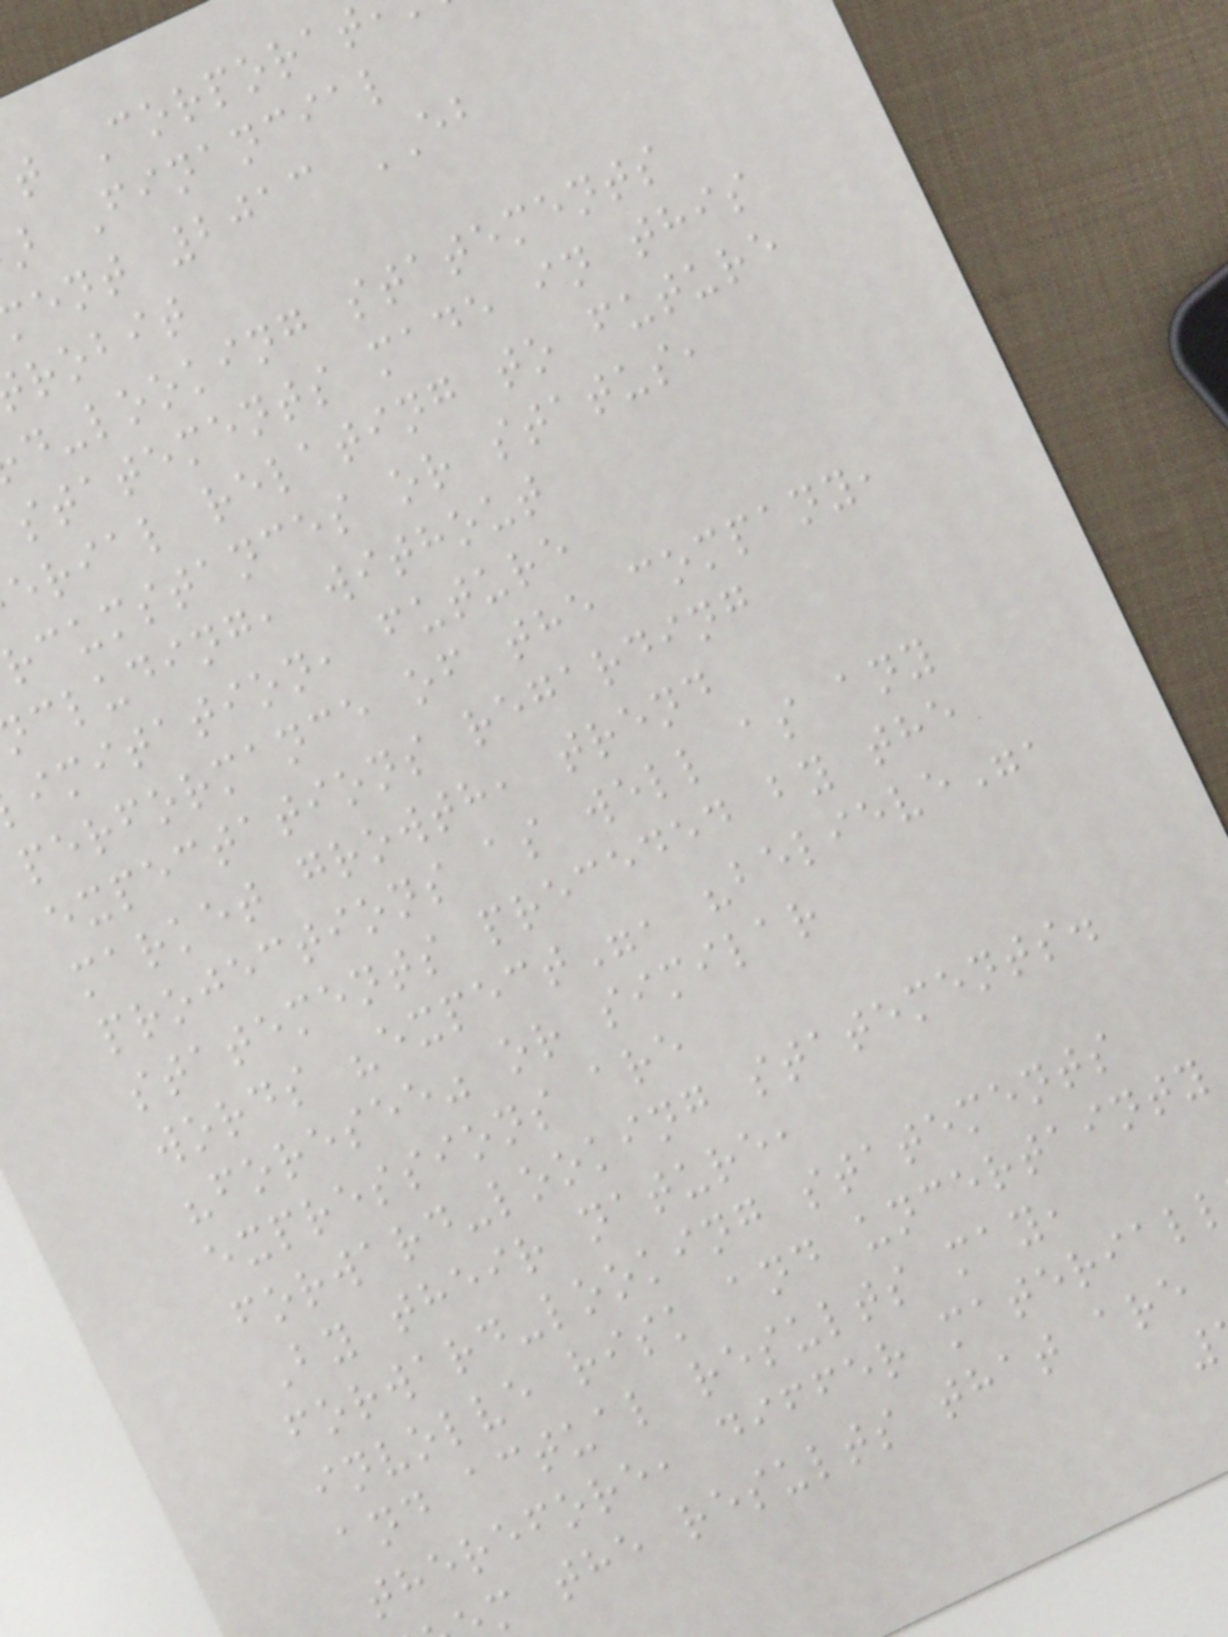t Corporat
Financial
ent 2013 EB
robit
d-looking statements
statements made in this
erial relating to future
rcumstances or status,
cluding, without
imitation, future
performance of the company,
expectations regarding
market growth, trend
projections as well as any
statements preceded by the
words "expect", "believe",
"foresee" or similar
expressions are
forward-looking statements.
By their nature,
forward-looking statements
involve risk and uncertainty
and actual results may,
therefore, differ material
m the results that are
